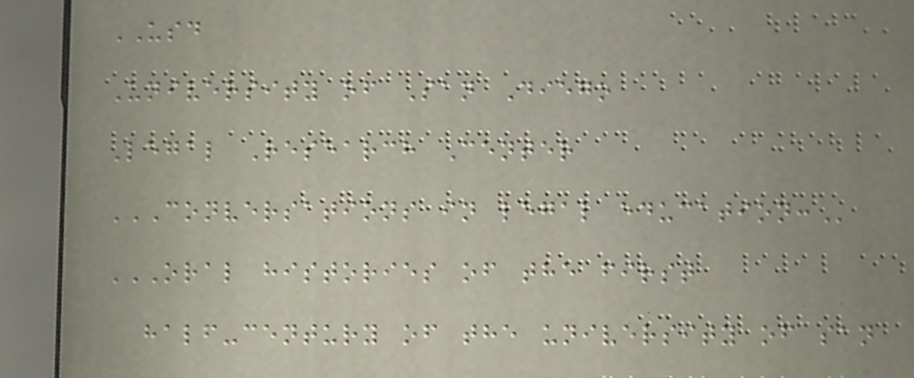USD
University of San Diego
Legal Research Center
CONVERSATIONS IN LEGAL EDUCATION:
ORAL HISTORIES OF THE FIRST
HALF-CENTURY OF THE UNIVERSITY OF SAN
